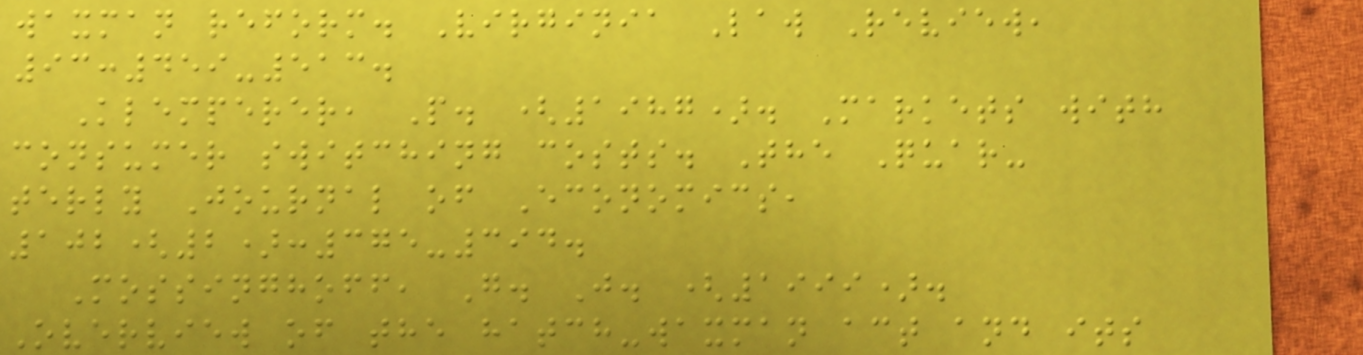waxman reform. Virginia Law Review,
93:459-513.
Klemperer, P. (1987). Markets with
consumer switching costs. The Quar-
terly Journal of Economics,
102(2):375-394.
Mossinghoff, G. J. (1999).
Overview of the hatch-waxman act and its
